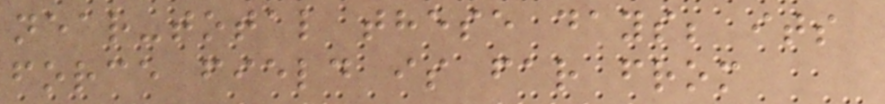near-total these days; its
force field is far from
